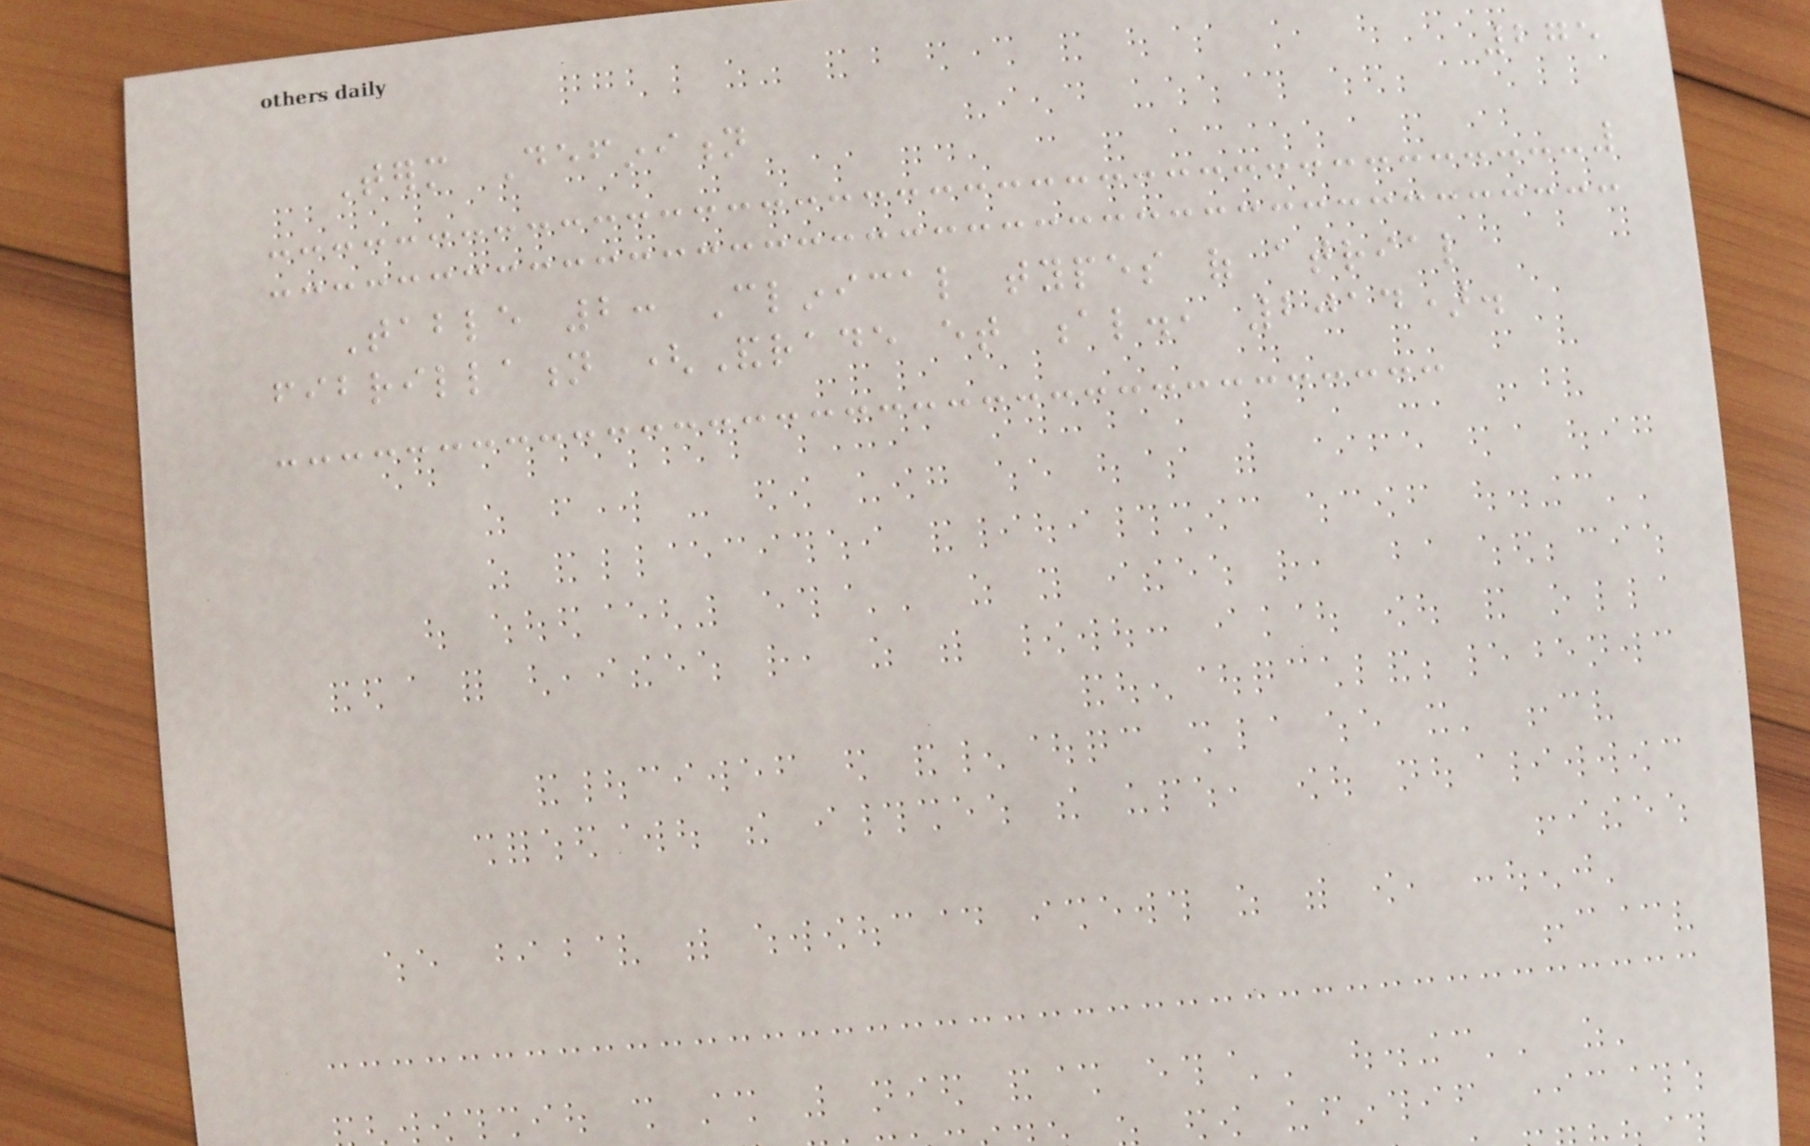275
Term Definition
Table 2: Clinical types of atrial
fibrillation (Andrade et al., 2014).
